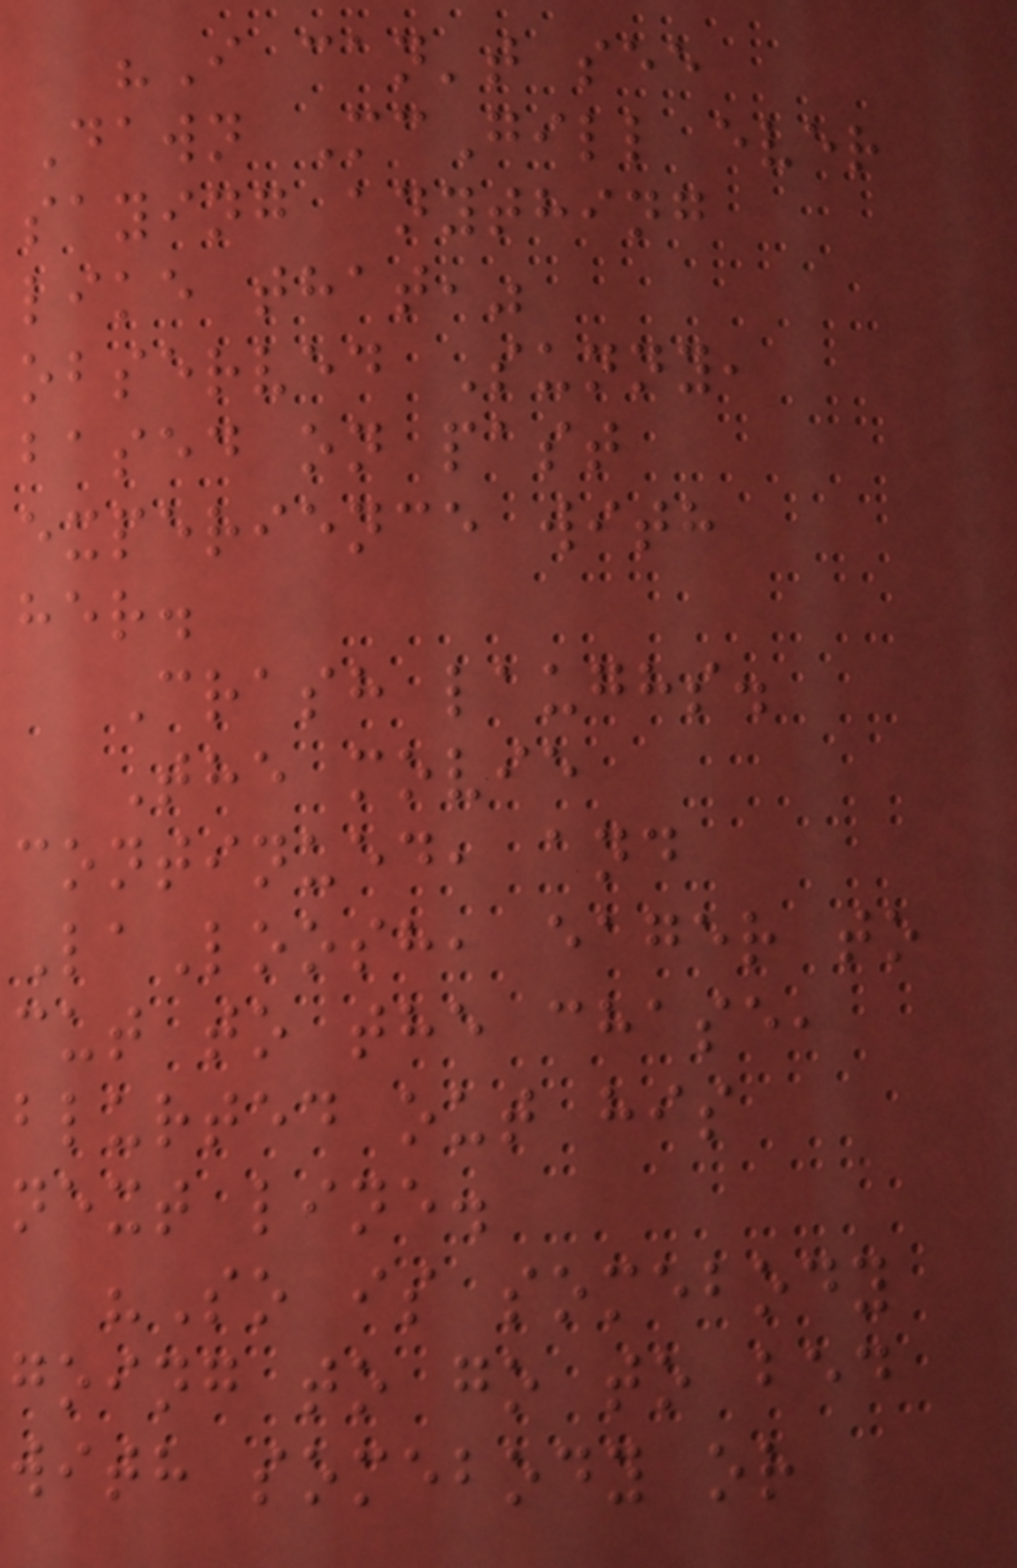"I can't see
Dawn McGill ever
saying anything
like that,"
observed Sunny,
based on past
experience with
her.
Crash laughs.
The movie
continued, and
LaLoosh, eager to
cut to the chase,
blurted out his
next line.
"So is somebody
going to go to bed
with somebody or
